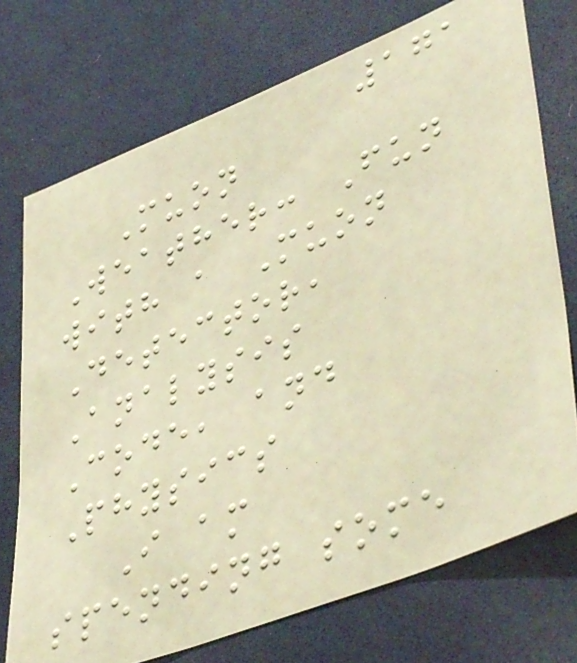171
Muon
Weather: Fun
with a Muon
Detector,
Analysis
Code, and
Physics
I am
spending some
